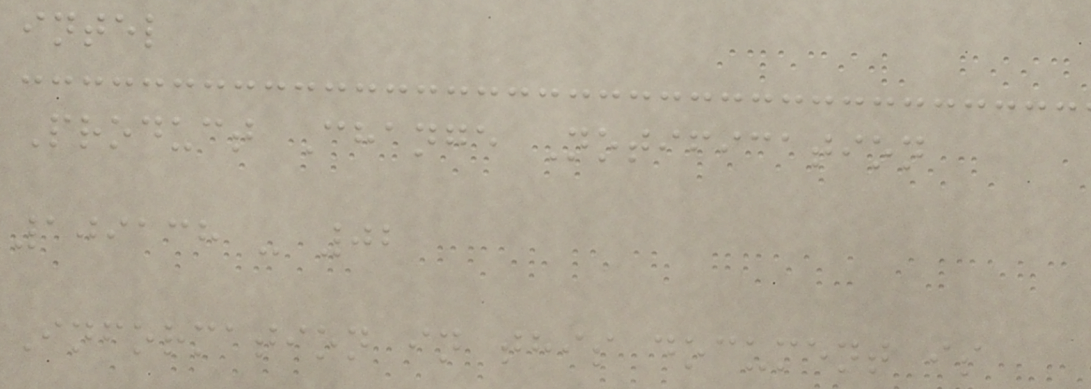intel
Product Change Notification
109138 - 02
Information in this document is
